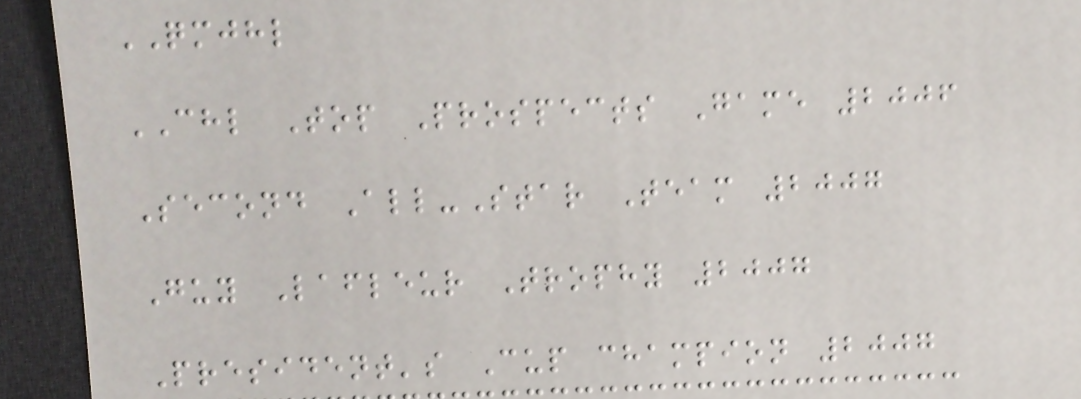QMJHL
CHL Top Prospects Game 2006
Second All-Star Team 2007
Guy Lafleur Trophy 2007
President's Cup champion 2007
